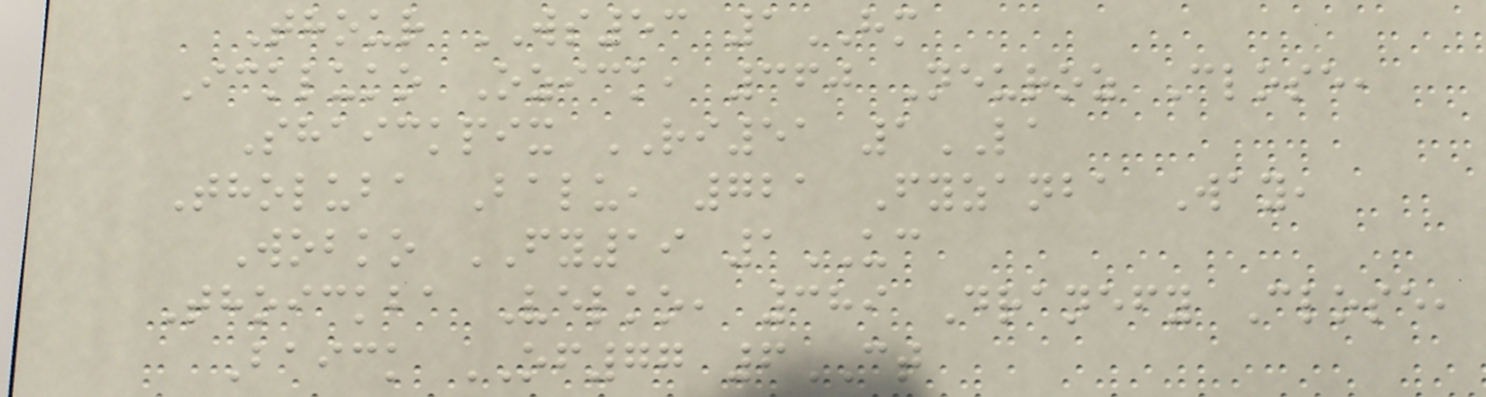Thour WS53 1HM
Ickluko Ozick, 360 Neuroz Close,
Shaickpix RI51 1LA
Tholuba Balu, 721 Fyzanba Way,
Wobko FY19 1UC
Thoickba Velko, 389 Dranefy Close,
Baick OF77 6CT
